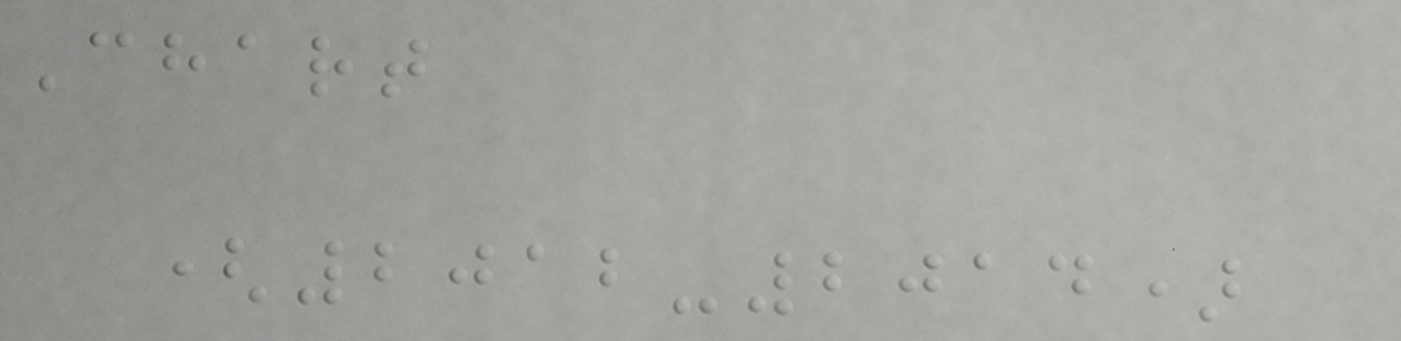Chart
(2012-2014)
